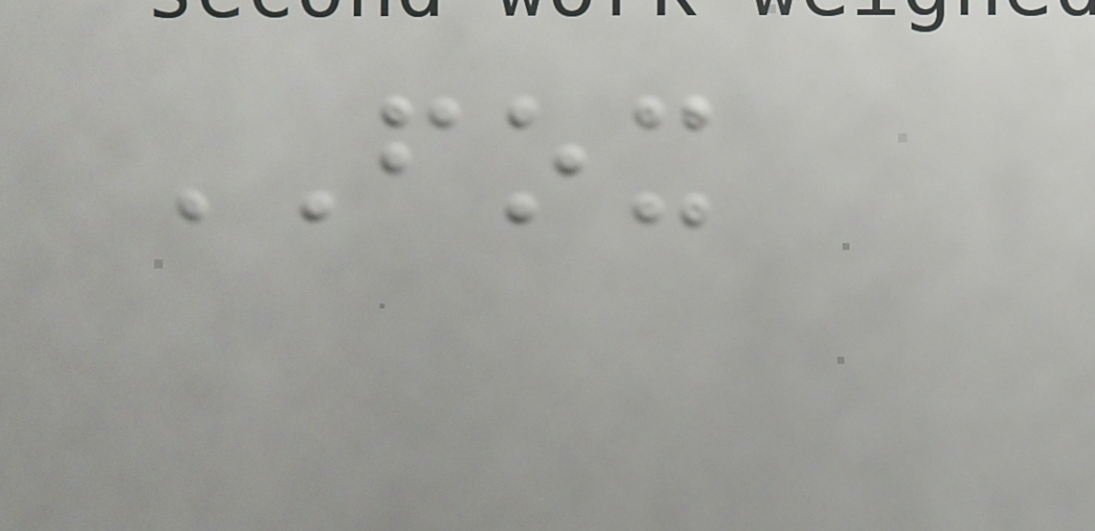FOX
